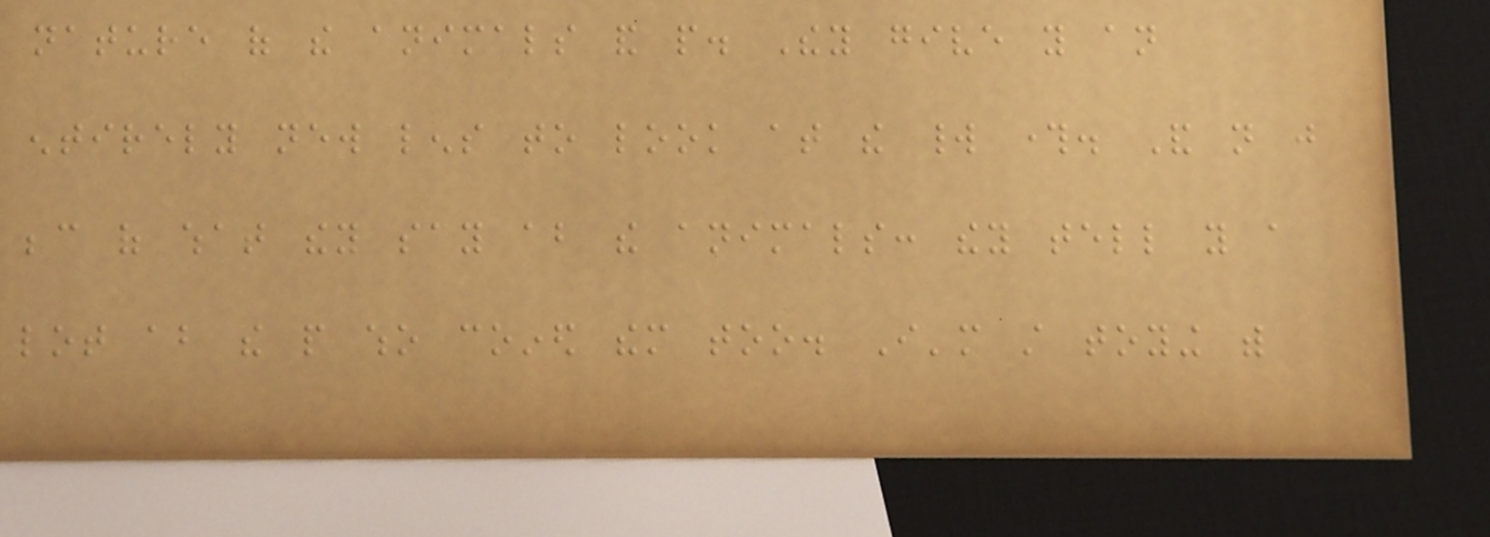nature of the animals and people. They give you an
entirely new lens to look at the world through. And not just
because of what they say about the animals: they tell you a
lot about the people who coined them too. I'm still toying with
